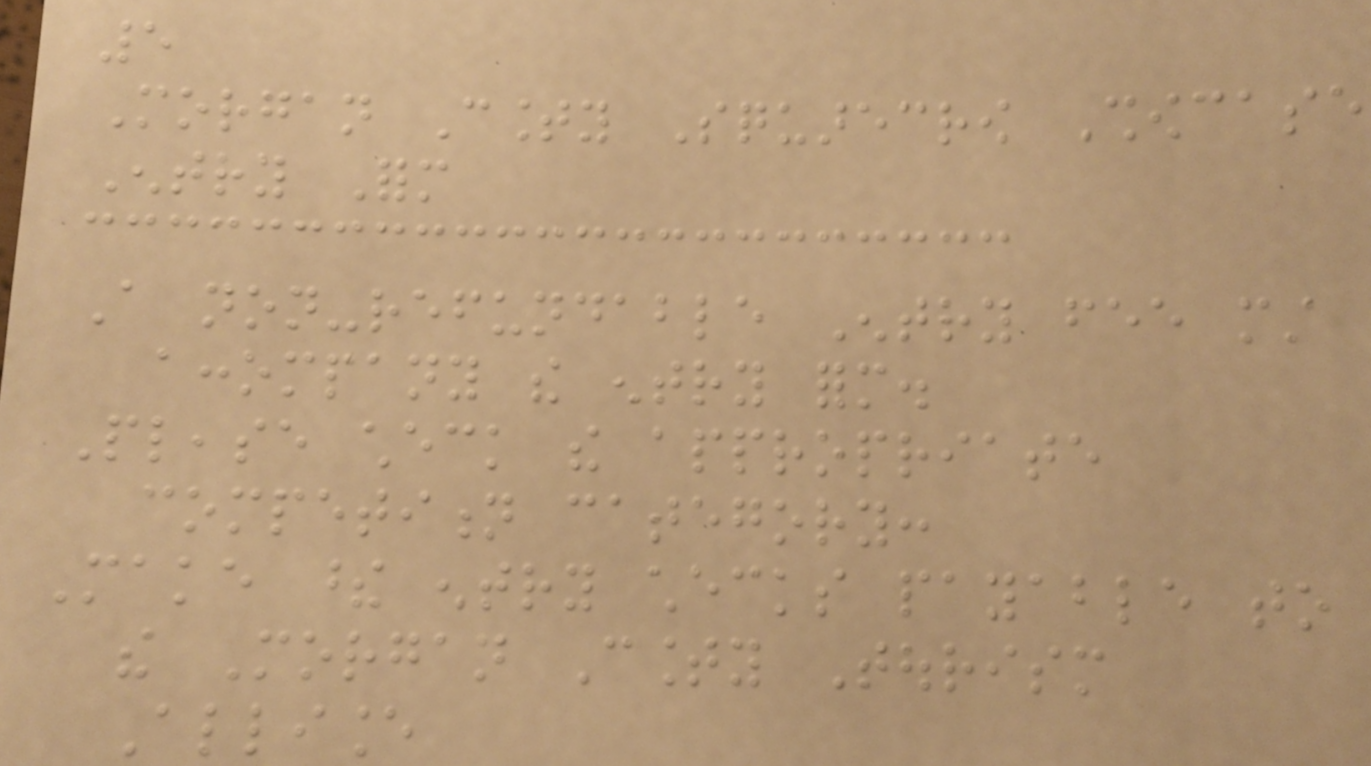5
Morgan County Squarecrow Showcase
Entry Form
A non-refundable Entry fee must
accompany the entry form.
Please check the appropriate
competition category:
Make these entry checks payable to
the Morgan County Tourism
Alliance
